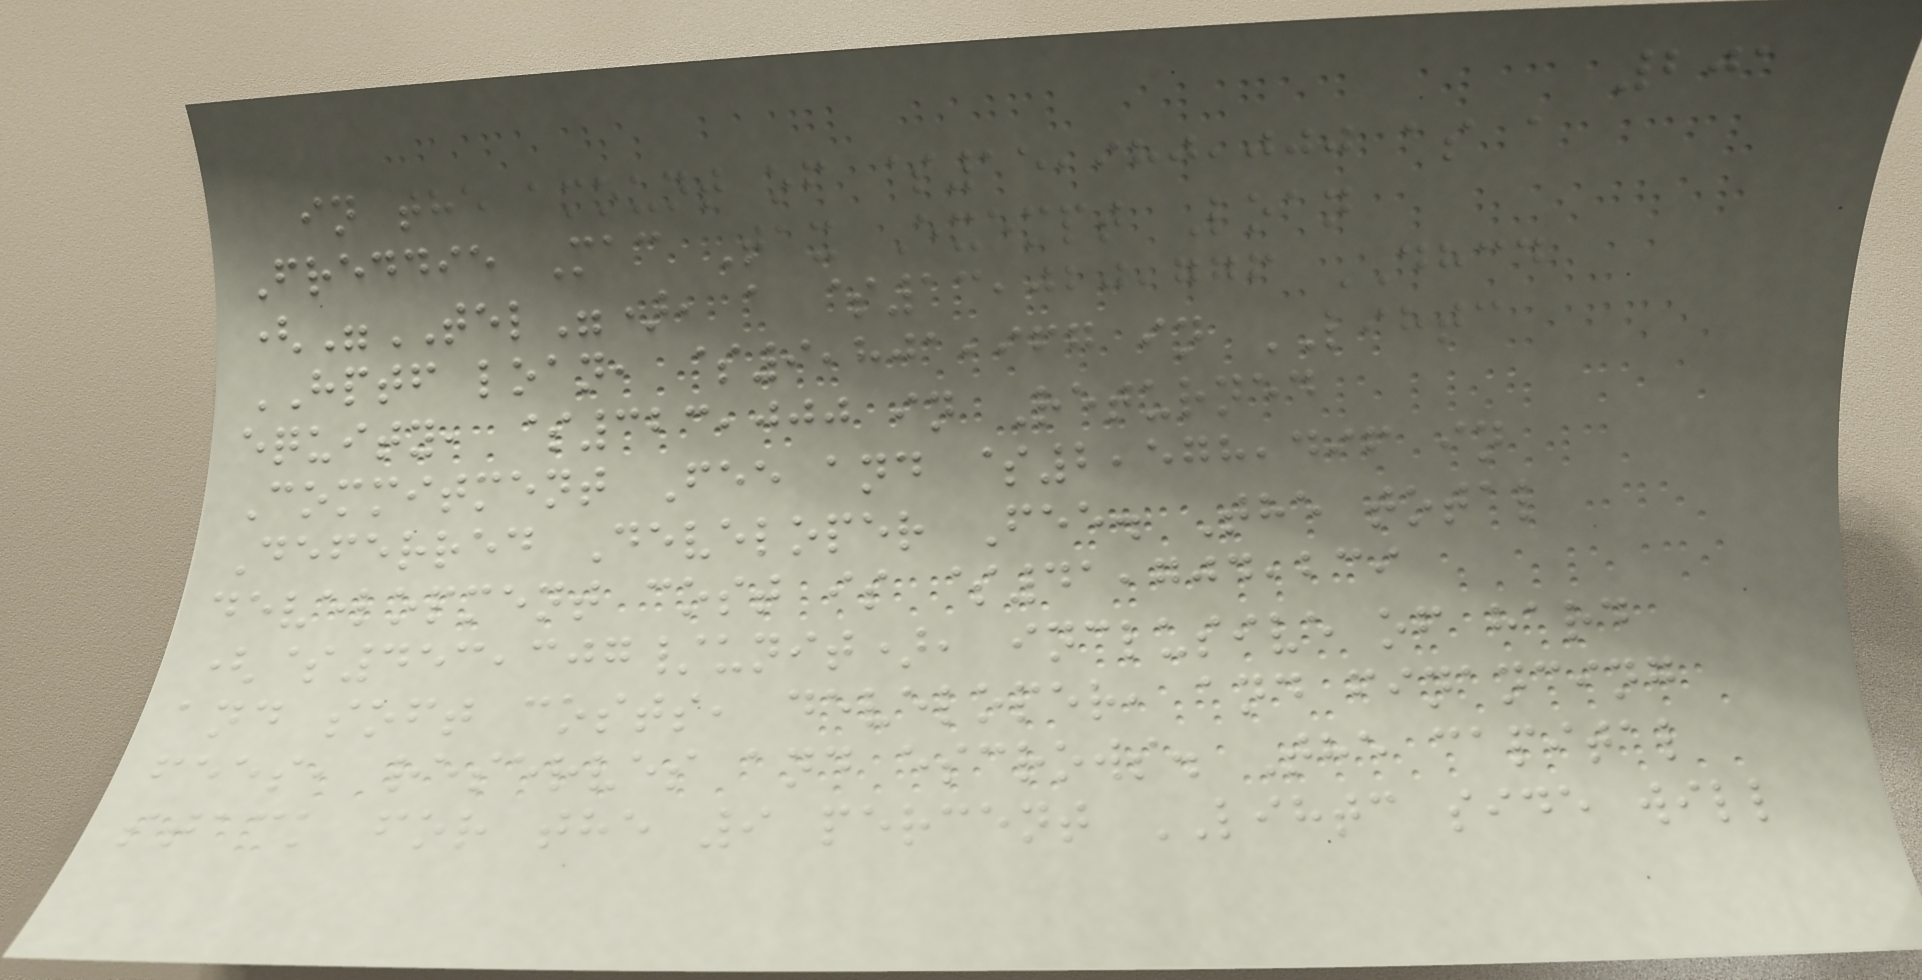201
in the amount of $15,980,000 as a
Freddie Mac Tax Exempt Loan
("TEL"), a $13,020,776 DHCD
HPTF loan, $9,801,967 in LIHTC
equity, $323,000 in Returned
Commitment Fee and $2,578,496 in
Deferred Developer Fee. The total
development cost is $41,704,239
($453,307/unit), inclusive of hard
and soft costs, developer, and financing
fees, reserves and escrows. The capital
stack for the 9 percent LIHTC side will
